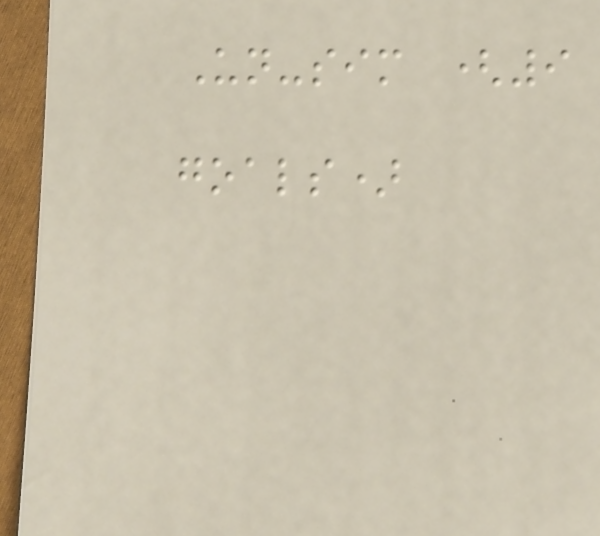Un-sim (9
goals)
